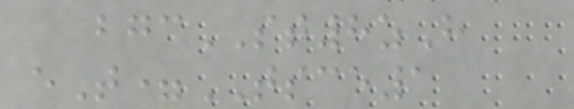bgcST8zH
eT=TSCE1
